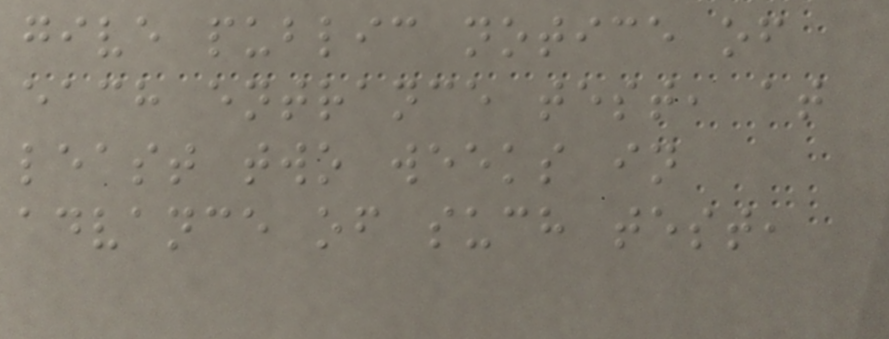give public notice of
each entrance test, at
least two weeks in
advance of such test,
